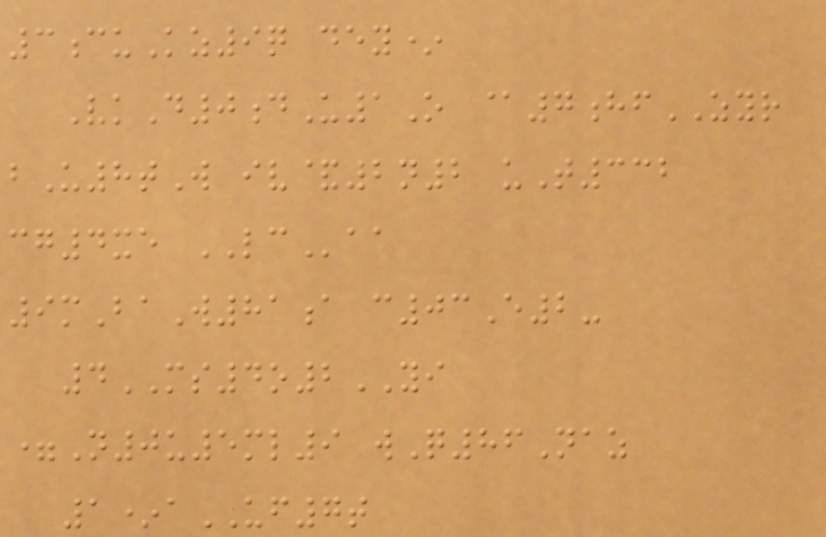3cuKz9q dey*
VkD0dU1O @7hfZYR
bU8tW iv&2n2 uT332
cg4xe LCaa
9mBaW81a c03E2-
4MS4o2YI
=N0u5ml9 wQ86Naz
1*aUF7t
